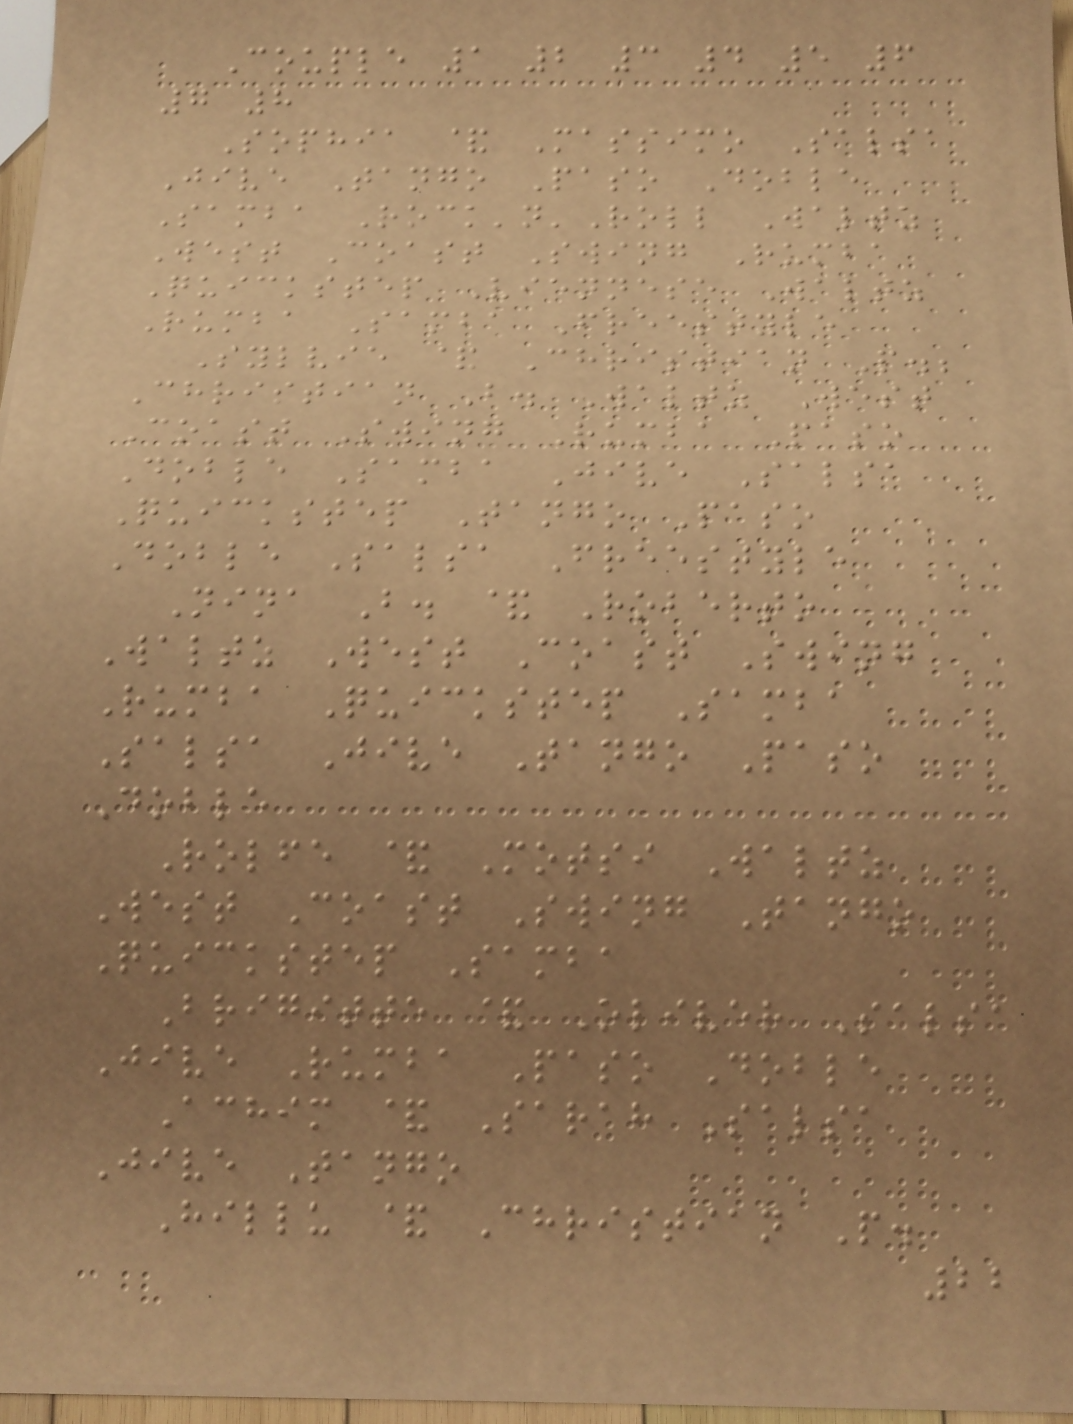Couple 1 2 3 4 5 6
7 8
Sophia & Massimo Salsa
Jive Tango Paso Doble
Samba Rock'n'Roll Waltz
West Coast Swing Rumba
Quickstep Viennese Waltz
Rumba Samba Freestyle
Sylvie & Christian P.;
Christian B. Waltz West
Coast Swing Rumba Paso
Doble Samba Jive Salsa
Quickstep Tango Paso
Doble Salsa Freestyle
Nina B. & Roberto
Waltz West Coast Swing
Rumba Quickstep Samba
Salsa Jive Tango Paso
Doble
Rolfe & Motsi Waltz
West Coast Swing Tango
Quickstep Samba
Brigitte & Oliver Salsa
Jive Rumba Paso Doble
Achim & Sarah Salsa
Jive Tango
Hillu & Christian P.
22
